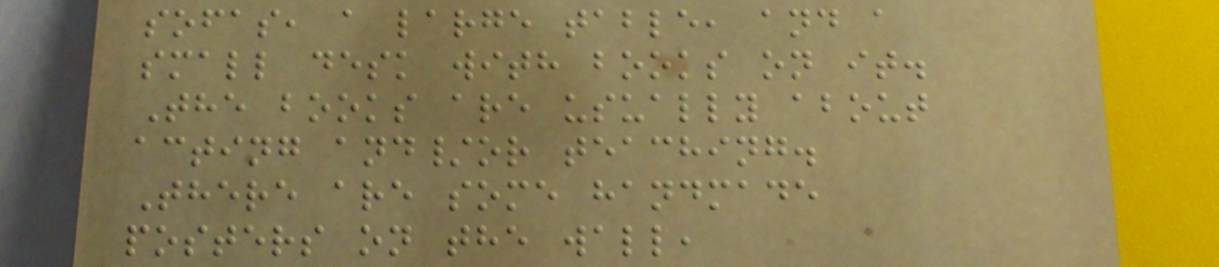sofas, a large table, and a
small desk with books on it.
The books are usually about
acting and/or teaching.
There are some handmade
posters on the wall,
